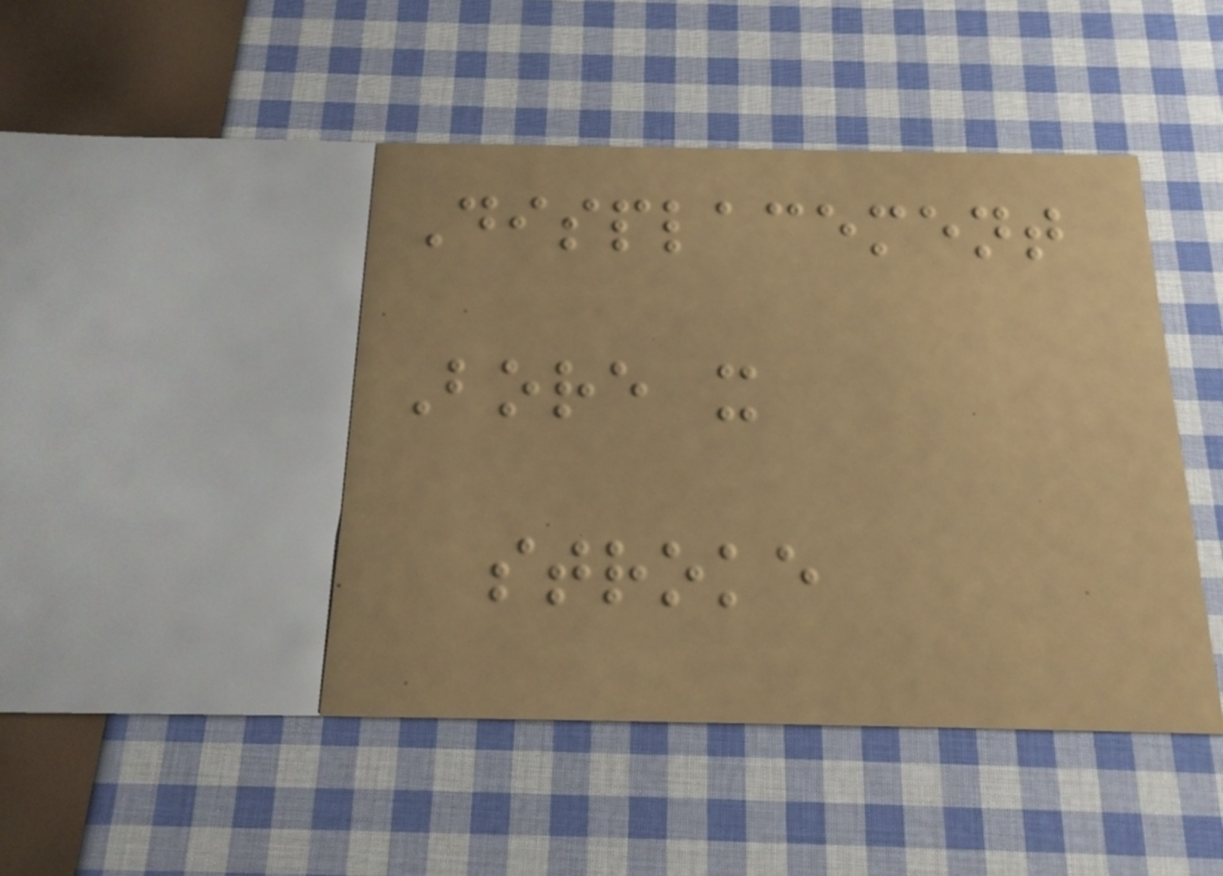Displacement
Bore x
stroke
